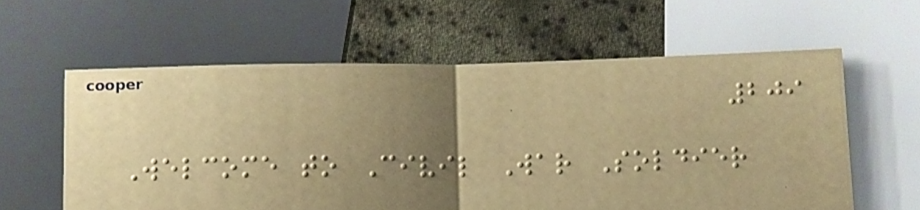209
Welcome to Civil War Soldier
